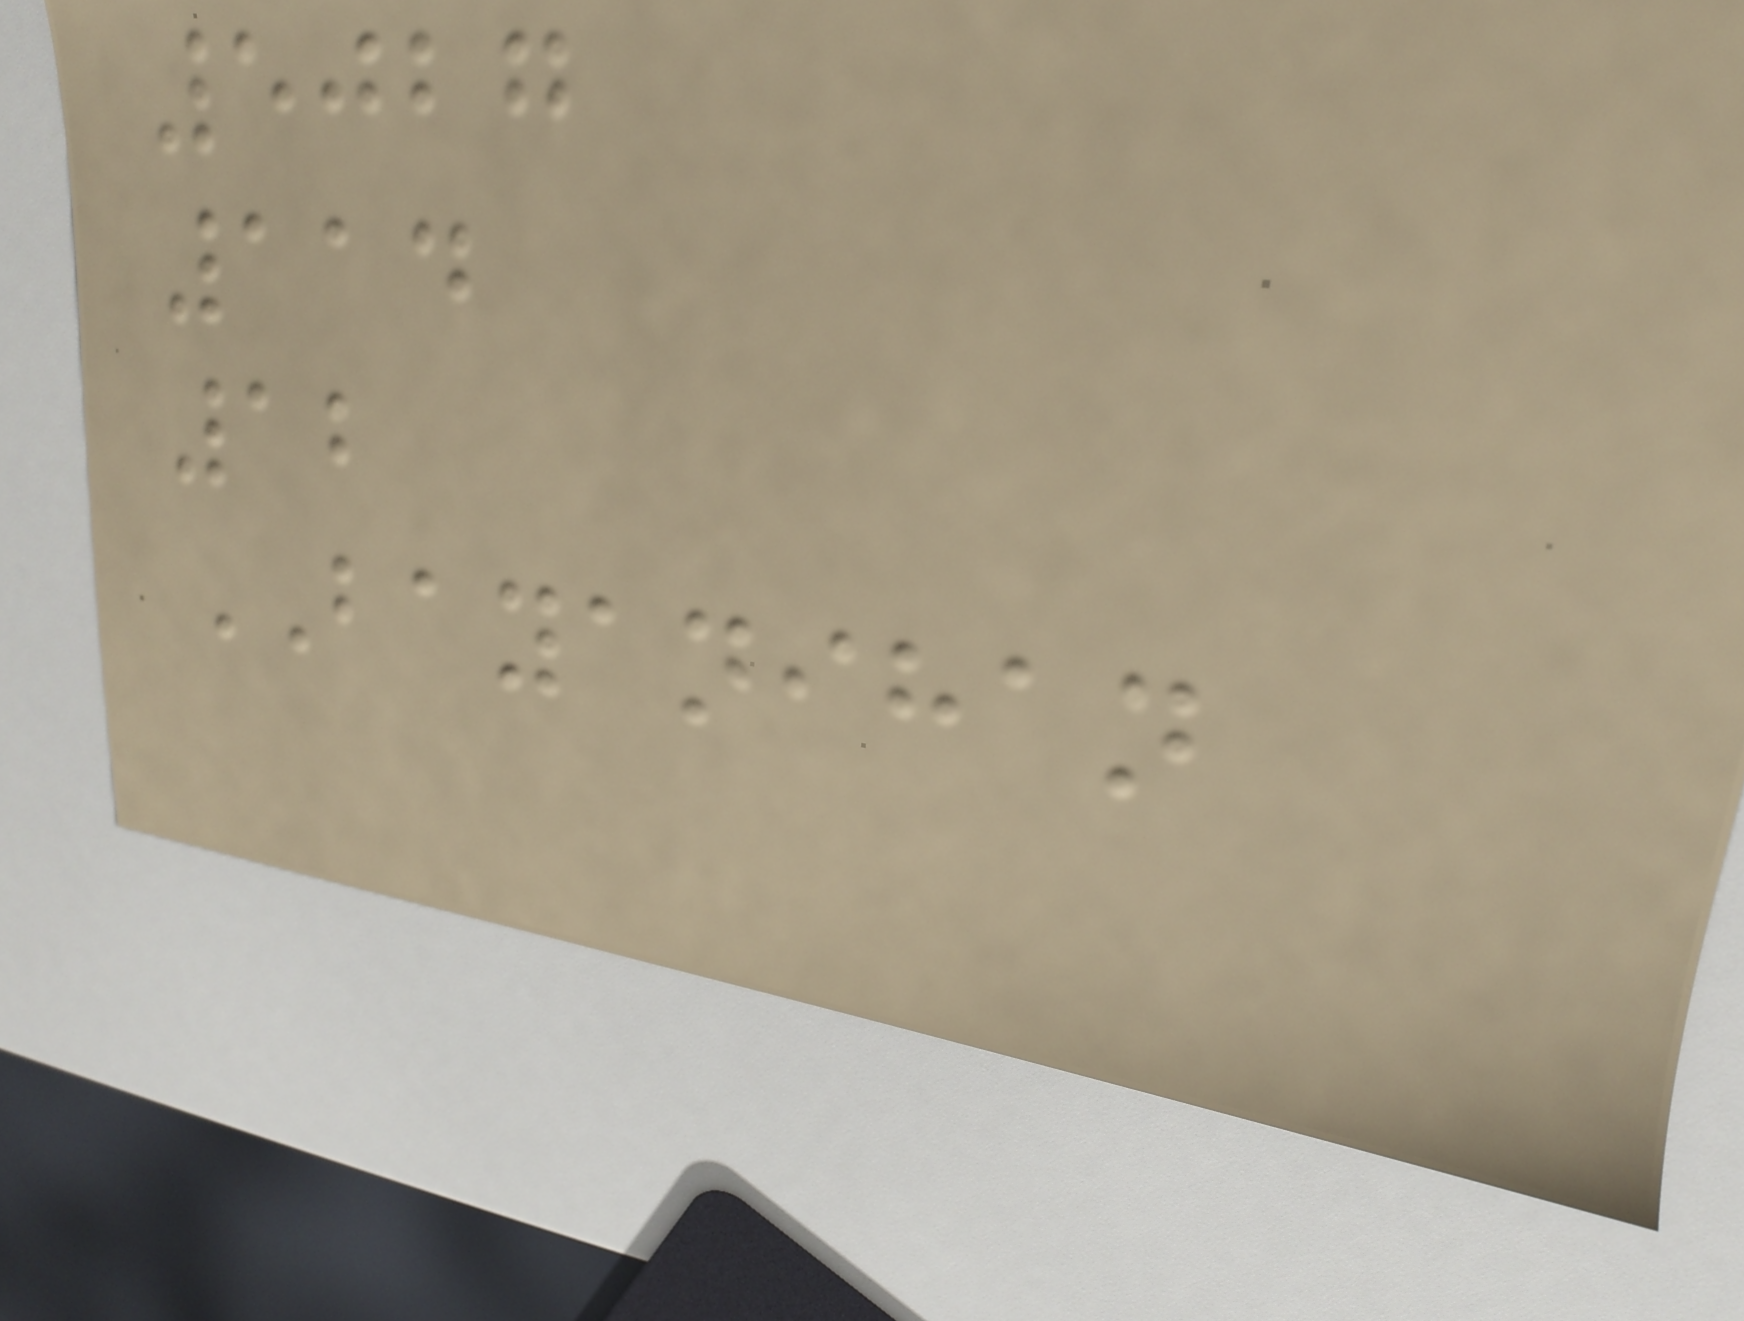5027
114
12
BAYANIHAN
